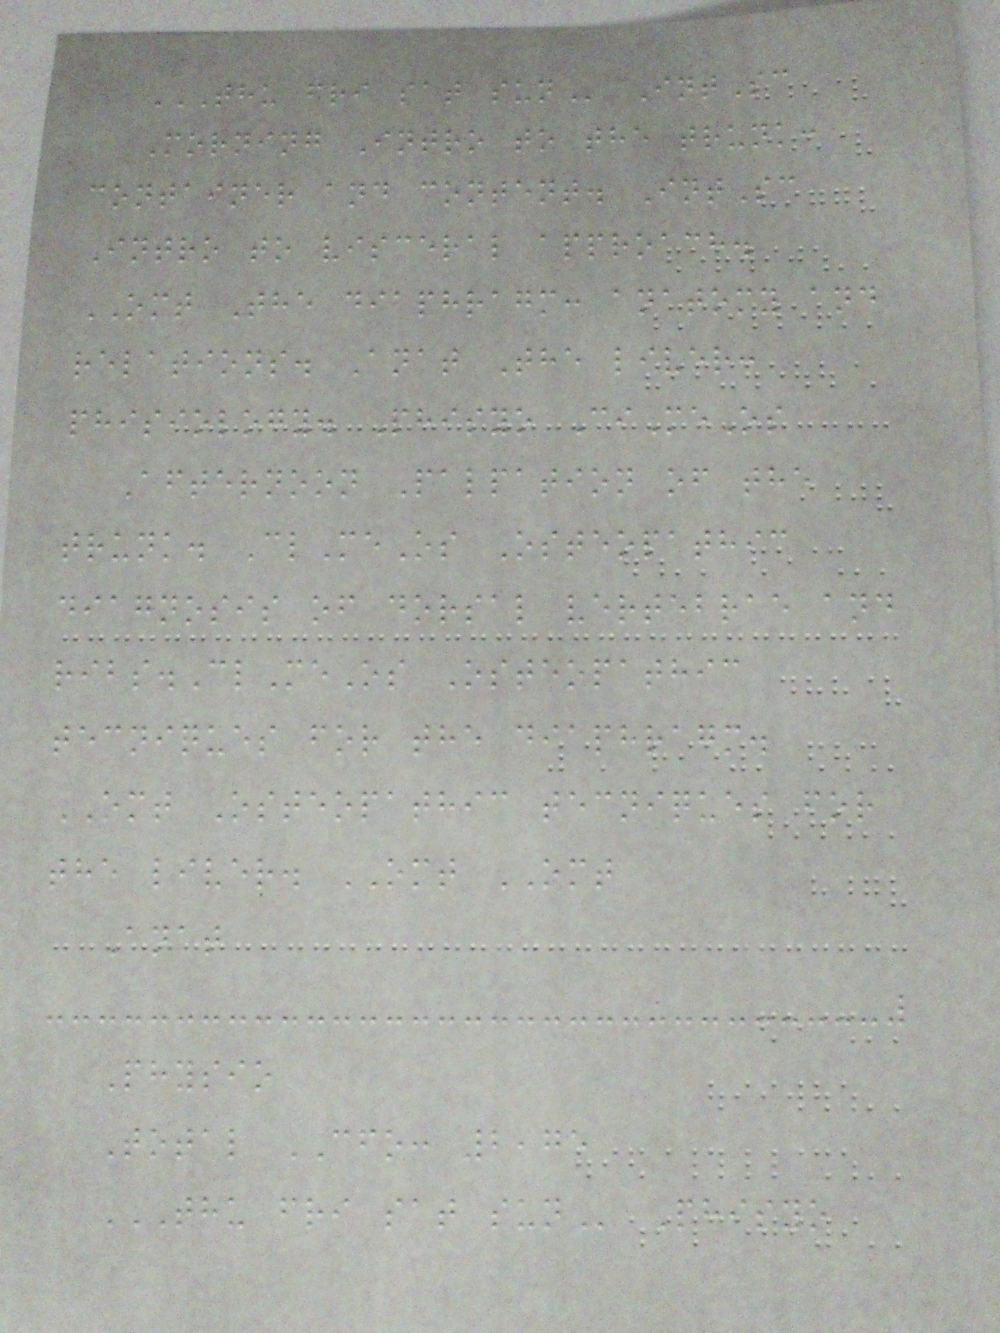THU FRI SAT SUN IntSc
Morning Intro to the trunk:
container and content. IntSc
Intro to visceral approach.
OMT The diaphragm: anatomy and
relations. Anat The liver:
phisiology. Phisyo CiMeOs
Afternoon Palpation of the
trunk. ClMeOs Osteopathic
diagnosis of dorsal vertebrae and
ribs.ClMeOs Osteopathic
tecniques for the diaphragm.
OMT Osteopathic tecniques for
the liver. OMT OMT
Anat
Physio
Total CFO: 2,75
THU FRI SAT SUN Phisyo
